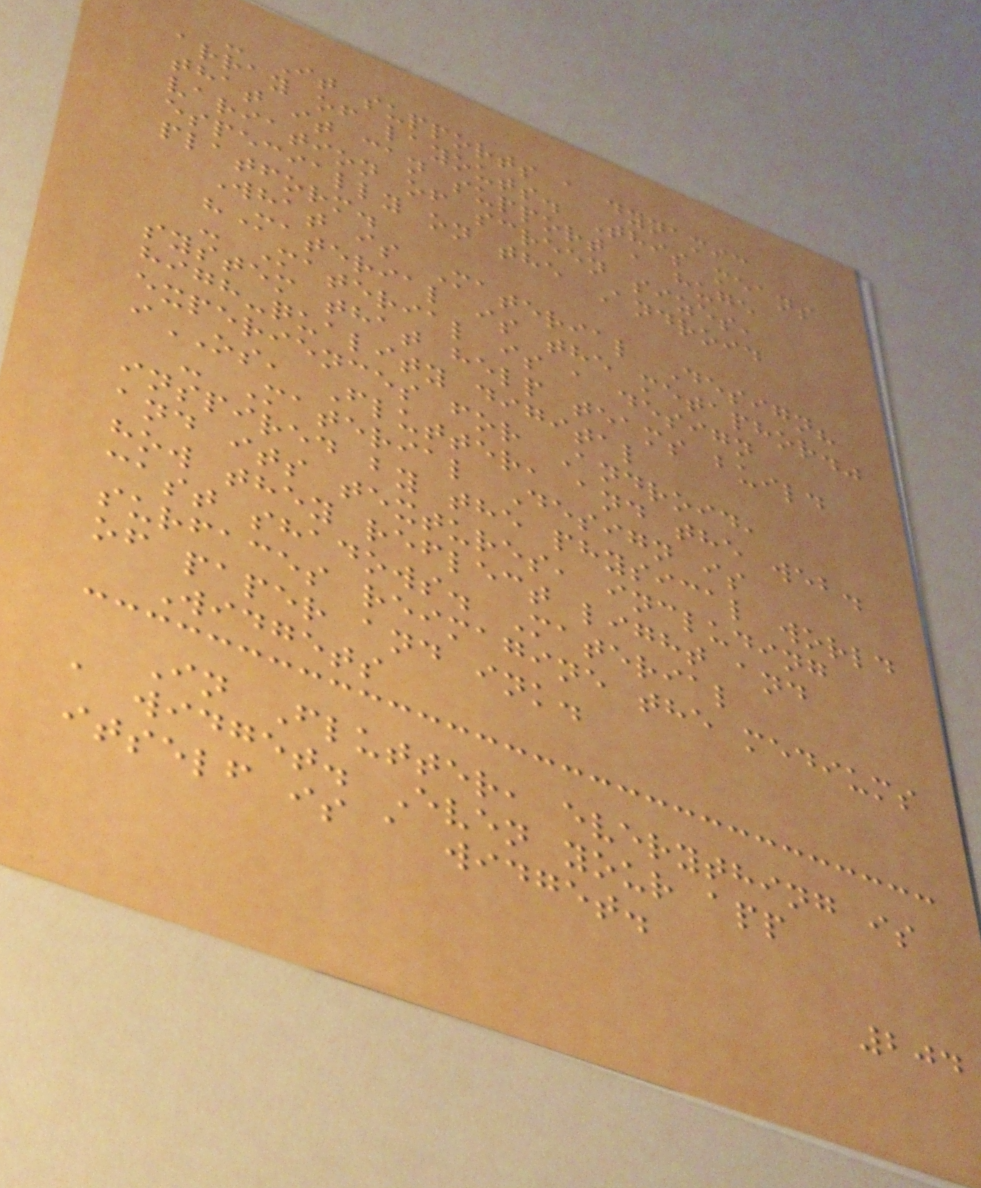- It supports a dynamic
array of layouts. This means
that it can support a huge
variation of screen sizes,
especially on the Android
platform.
What is Material Design?
"Material is the metaphor."
- Material is a design
system that help teams build
high-quality digital
experiences for Android,
iOS, Flutter, and the web.
- Material Design is
inspired by the physical world
and its textures, including
how they reflect light and
cast shadows. Material
surfaces reimagine the mediums
of paper and ink.
Widgets
In Flutter, everything is
a widget. Even your app
itself is a widget.
204
